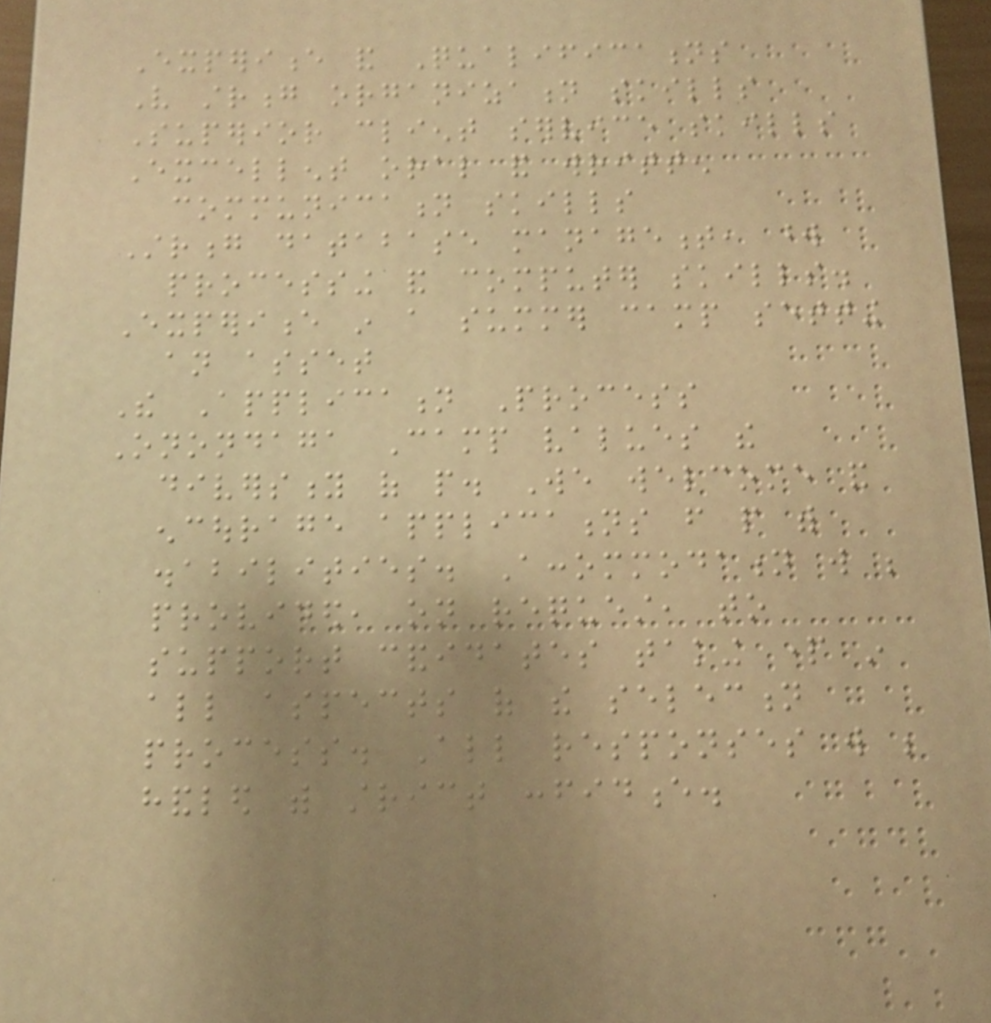Experience and Qualifications
Very strong organization skills
Superior client service skills
Excellent oral and written
communication skills
Strong database management, word
processing and computer skills.
Experience in a summer camp setting
an asset
The Application Process
Onondaga Camp values the
diversity of people. We welcome and
encourage applications from people with
disabilities. Accommodation will be
provided, on request, to
support candidates taking part in
all aspects of the selection
process. All responses will be
handled with strict confidence.
